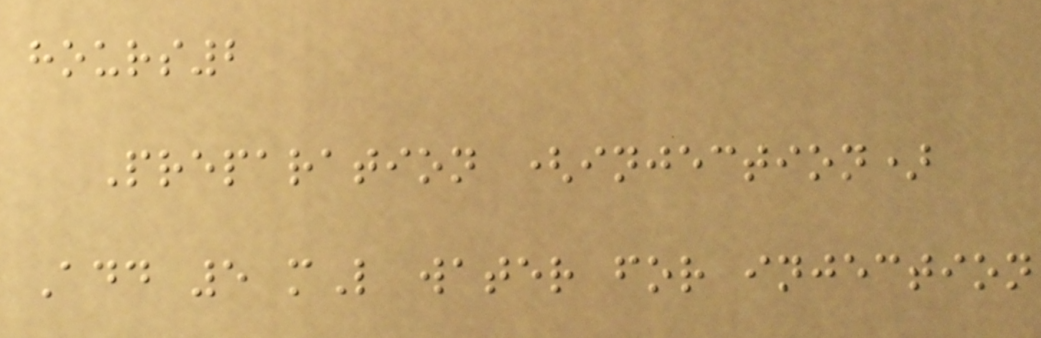hours2
Preparation (injection)
Add 5 mL water for injection
